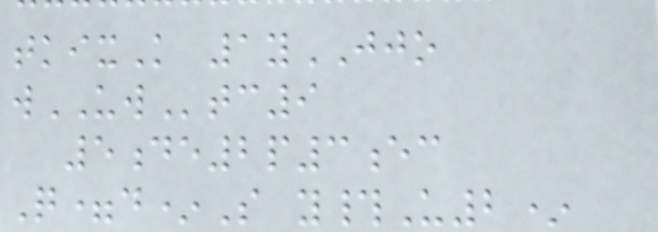tkixK 1yJJO
wUWtc9
5de2p3ec
Q=d*S y#U2*
